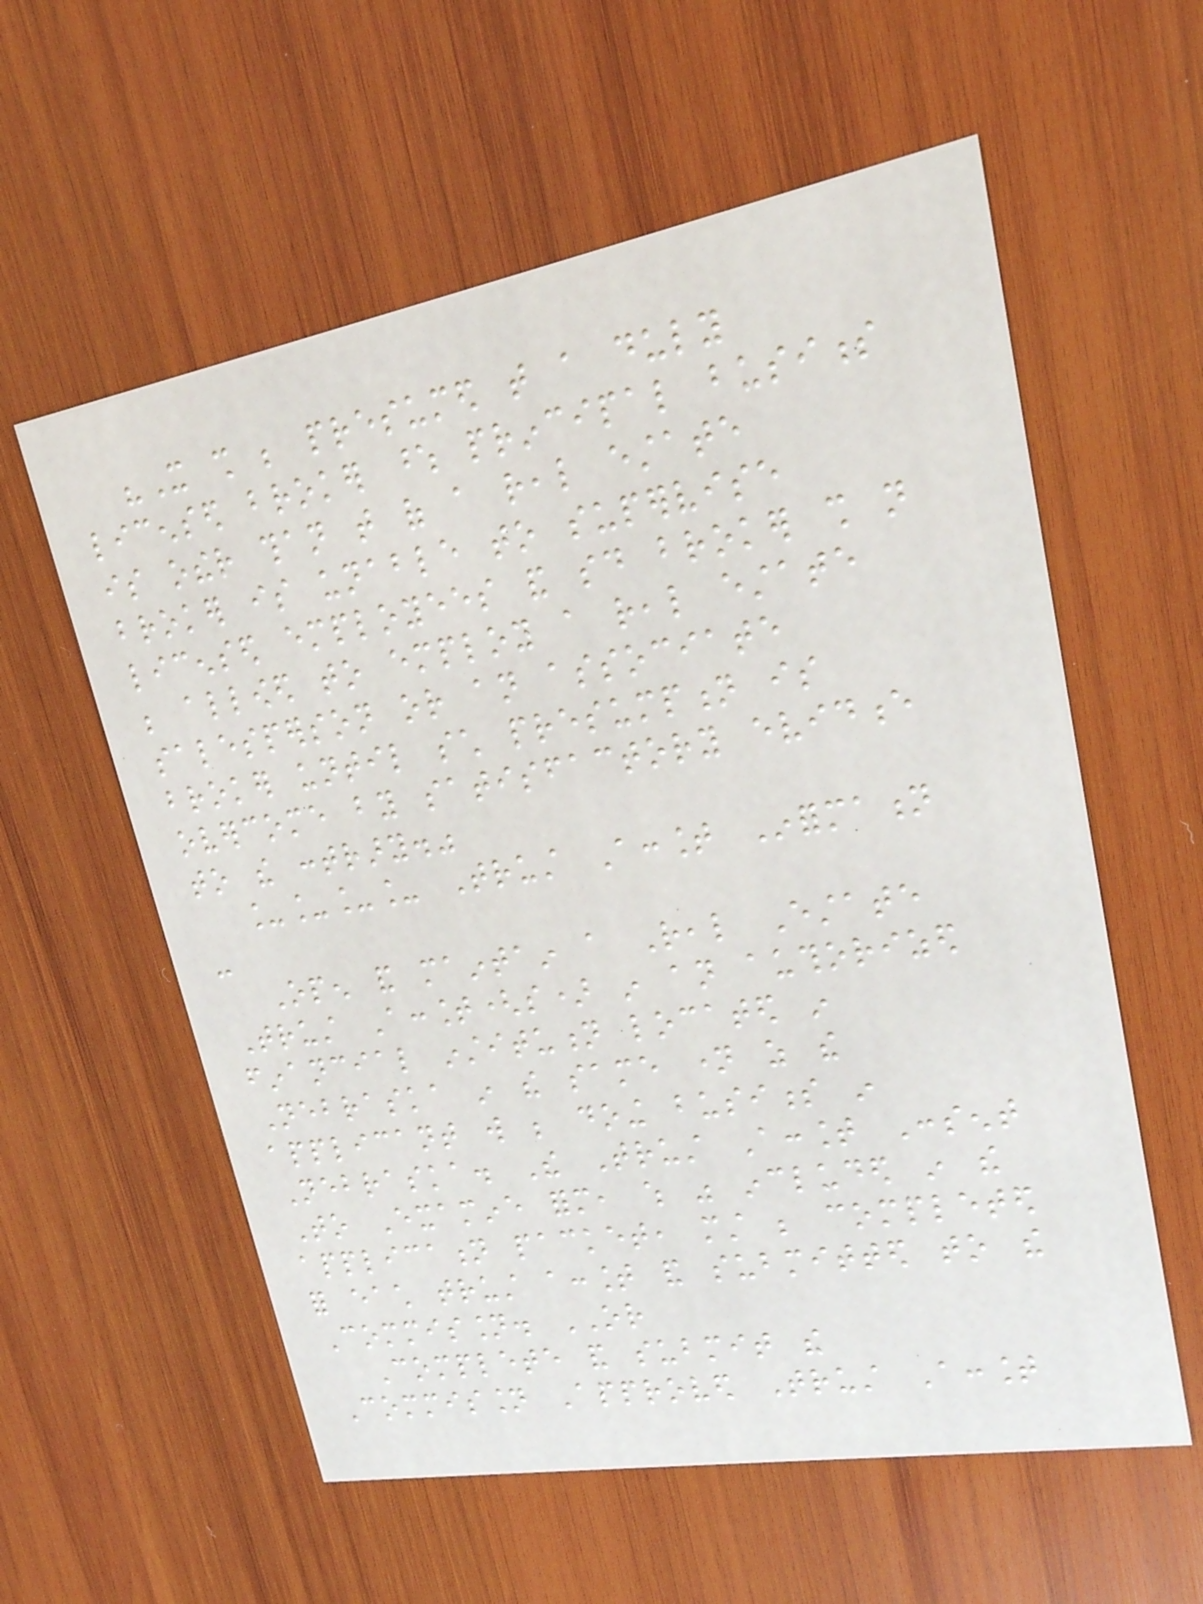"It shall be presumed that a duly
licensed broker whose principal business
is other than that of a real estate
broker is unable to supervise
licensed employees and said broker shall not
be allowed to employ a real estate
salesperson or an associate
broker until such presumption is
overcome by satisfactory evidence
to the contrary."
____ Trust Account Information
-
Open and maintain a Real Estate
Trust Account(s) in an authorized
financial institution located in
Nebraska in the same name as the
applicant will be doing business in
Nebraska. The Trust Account Consent
To Examine form, which was included in the
application packet, must be completed
for each trust account and submitted to the
Commission. OR
Complete and submit the
Commission Approved Trust Account
